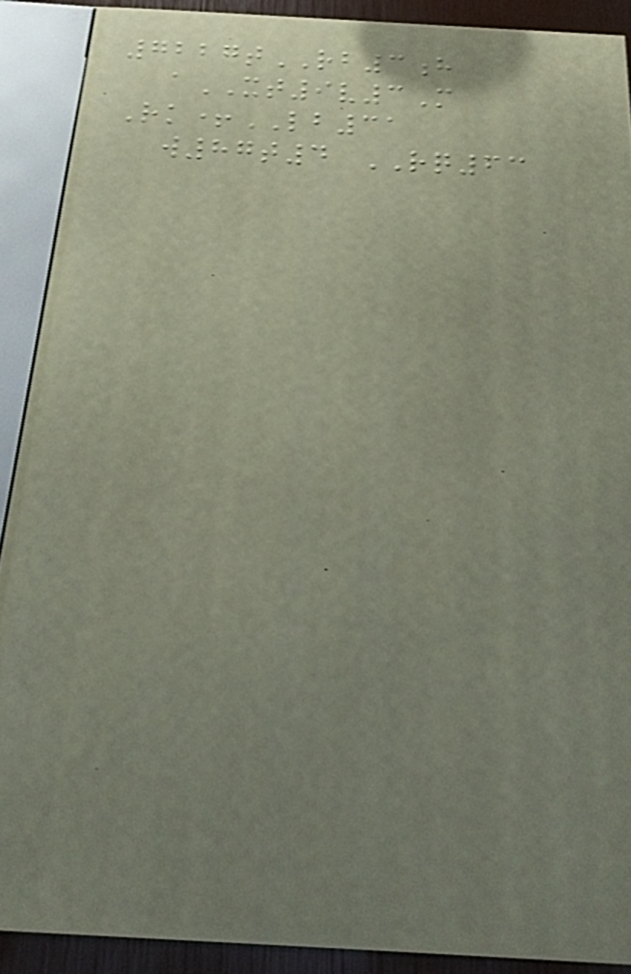7227tRB3h
aXT9v3M
Rk+LB31
w87t4 RQ63
